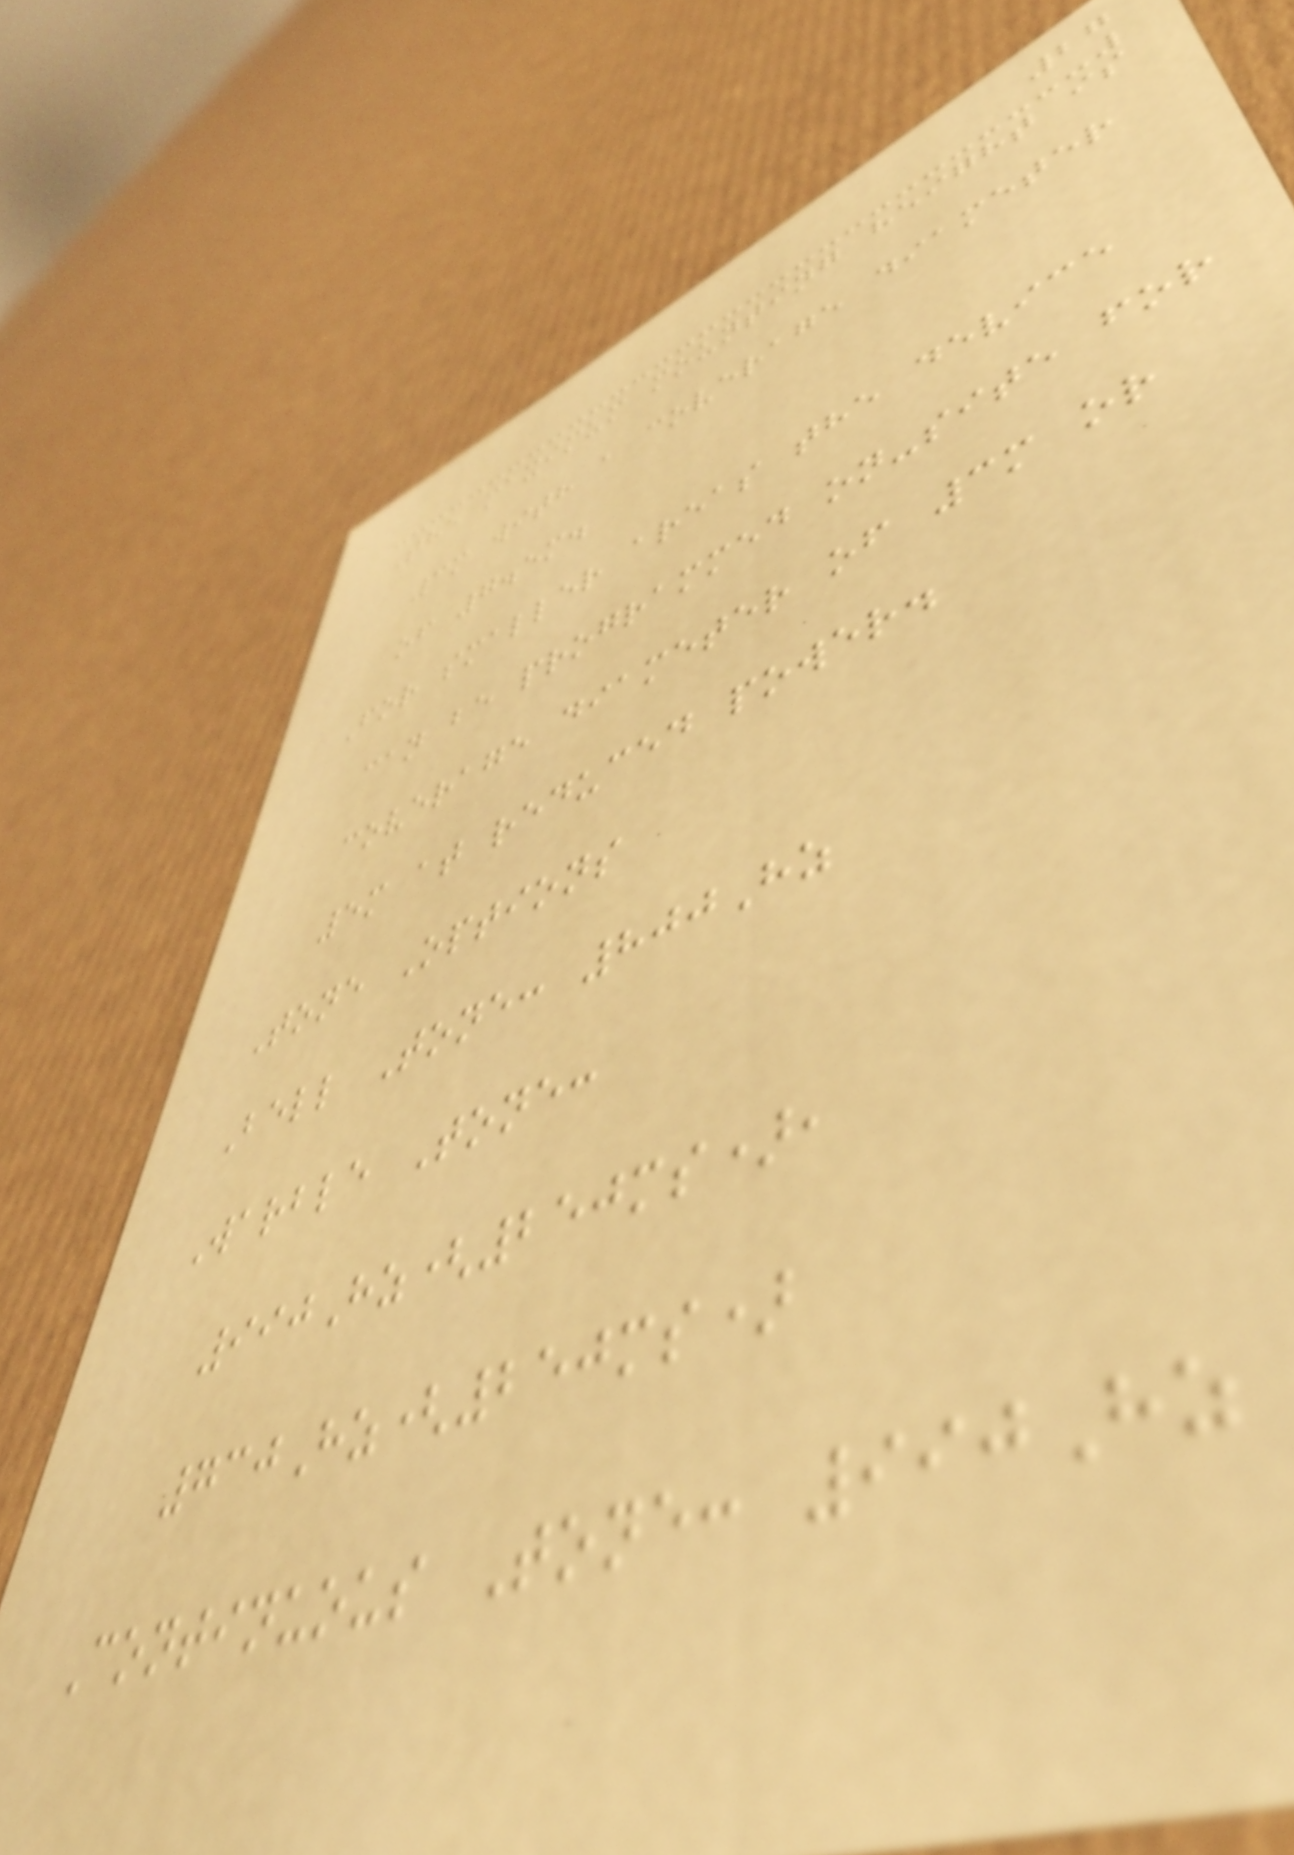27
The maximum mounting height is
3m with a coverage diameter
of 7.5m.
For smaller areas the device
can be programmed on-site for
coverage diameter of 3m or
5m at reduced power.
Tone Options
Bell Tone: 800Hz
Warble Tone:
990Hz(250ms),
730Hz(250ms)
Continuous Tone: 990Hz
